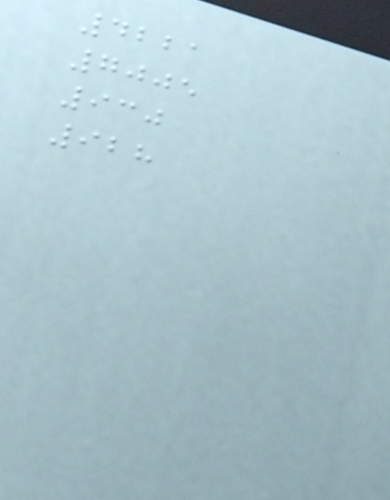4221
7005
930
928
